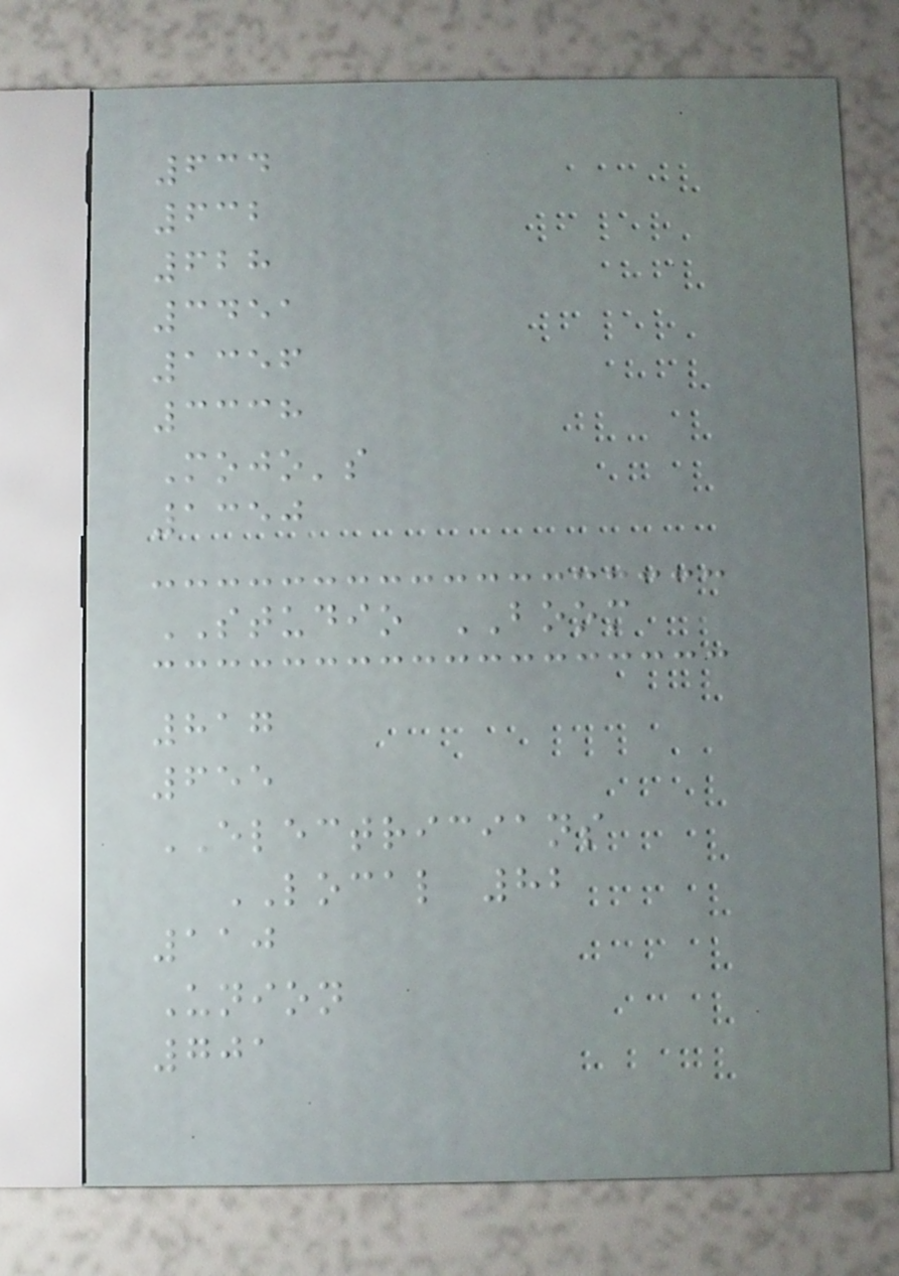634
632
628
3451
1356
3338
Mojo's
1350
STUDIO BOOM
817
655
ELECTRICIANS
LOCAL 82
110
Union
701
